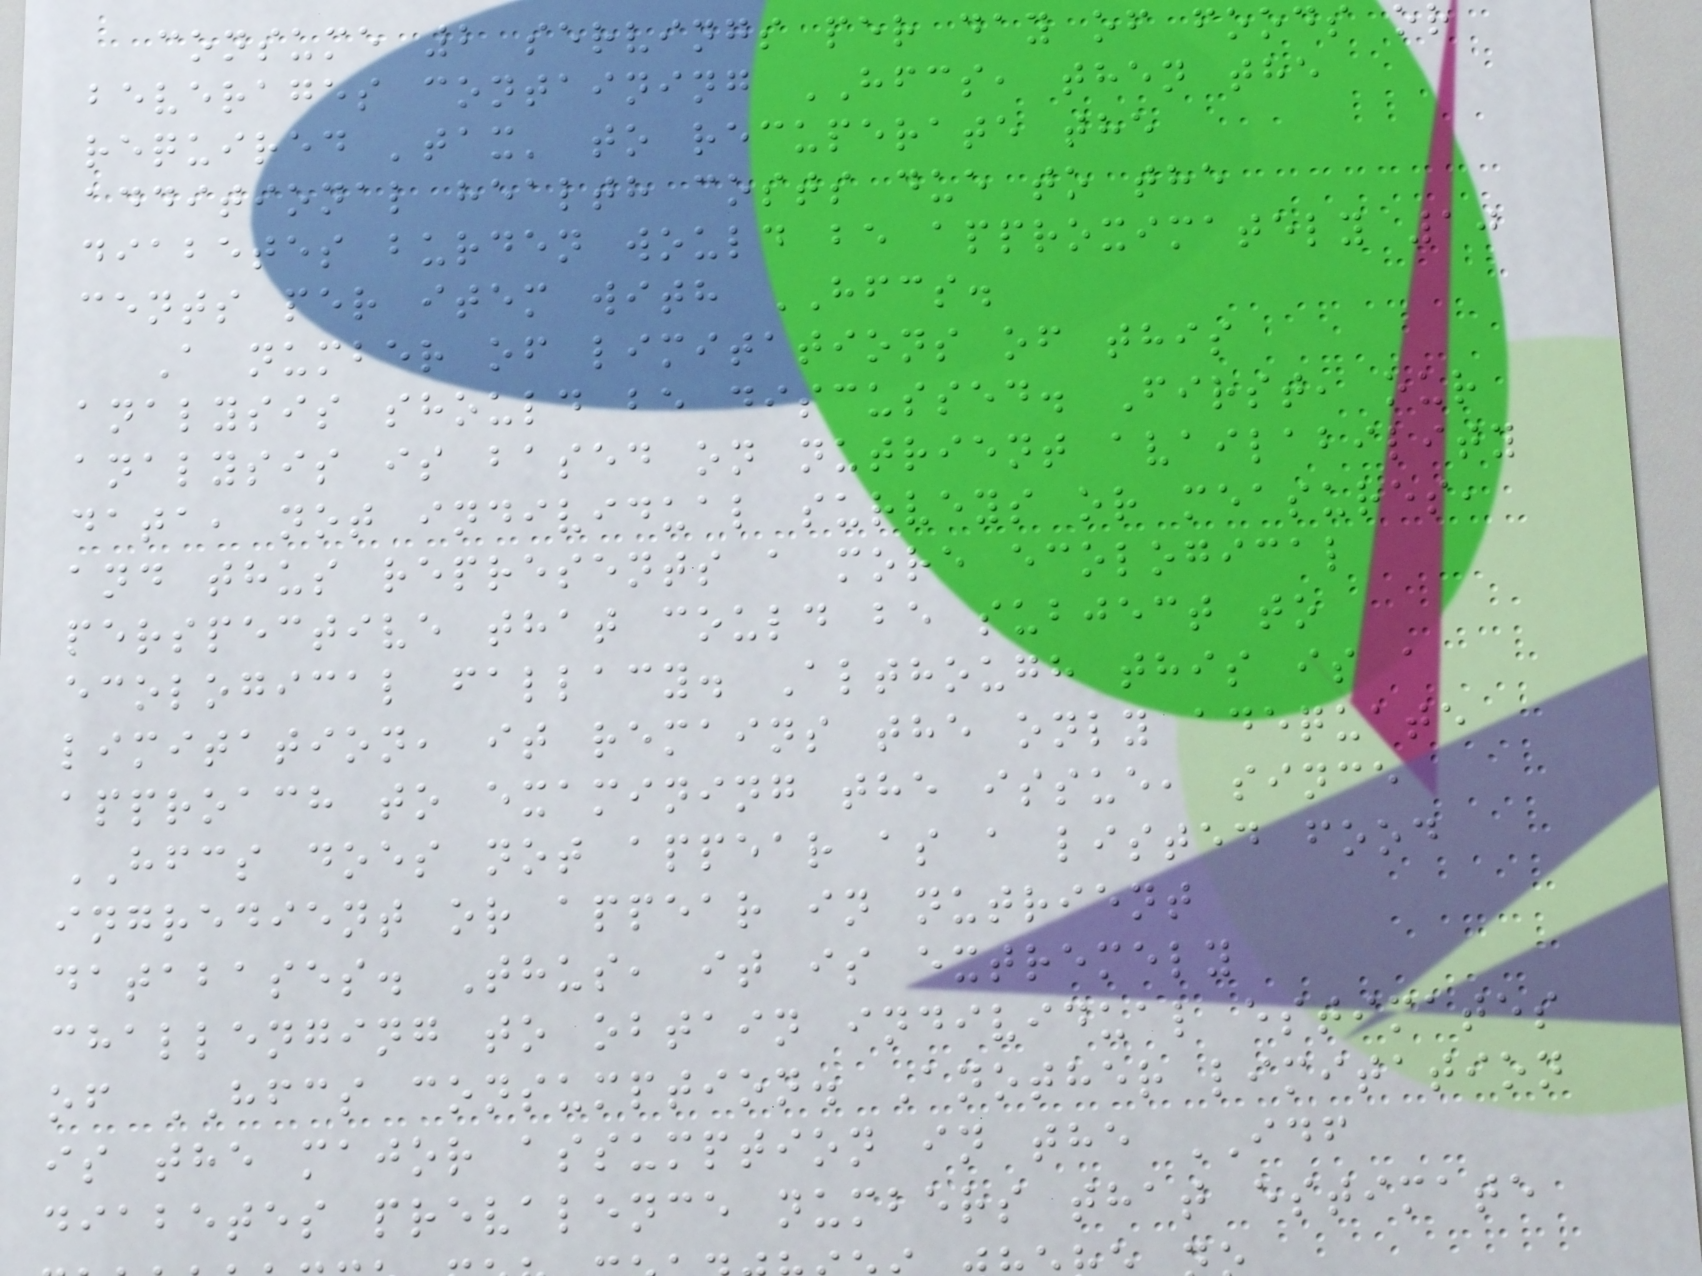consume 2 servings per day of foods or
beverages containing HFCS, then the
required 'tax' to recuperate the
additional health costs due to the
diabetes burden would be approximately 10
cents per item with HFCS.
A number of limitations of this
analysis should be discussed. First, our
analysis is based on nutrient availability
data, not individual surveys or measures,
and thus represents a more ecological
perspective that could be subject to
ecological fallacy. Although this is a
limitation, it remains the only adequate
approach to examining the issue, since
HFCS does not appear as a listed food
ingredient or appear in nutrient
databases. Thus, it is extremely
challenging to obtain individual estimates
of HFCS consumption. Another limitation
is the major assumption in the IDF
diabetes prevalence numbers that estimate
